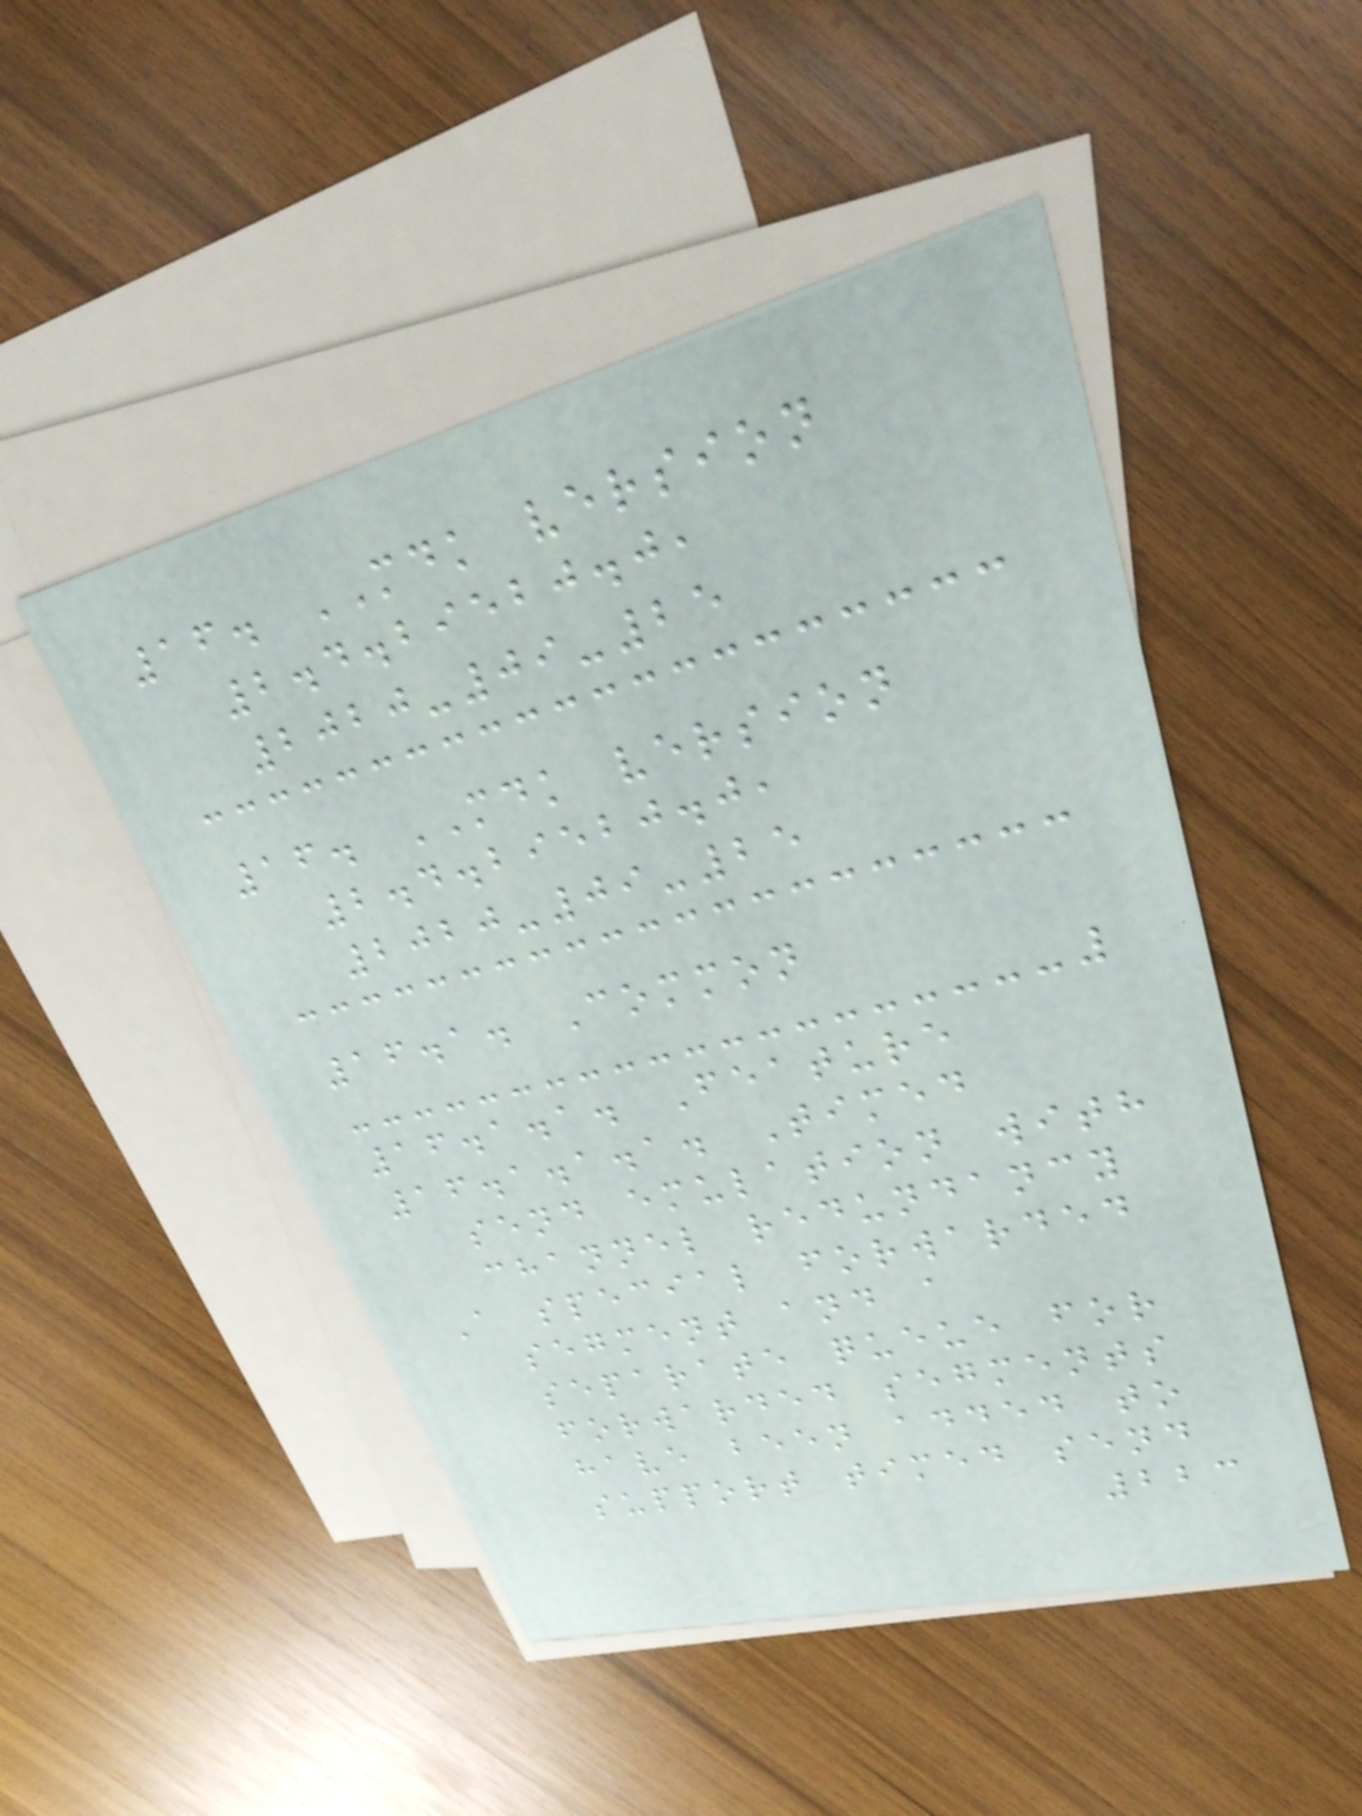16. MDK version
2.4.29520.0,
2020-09-25
16. MDK version
2.4.29520.0,
2020-09-25
16.1. Common
16.1.1. Feature
16.1.1.1. Timed
send emulation with
channel redundancy
A special forwarded
segment and a
separate queue for
forwarded segments
have been added to
support timed send
223
